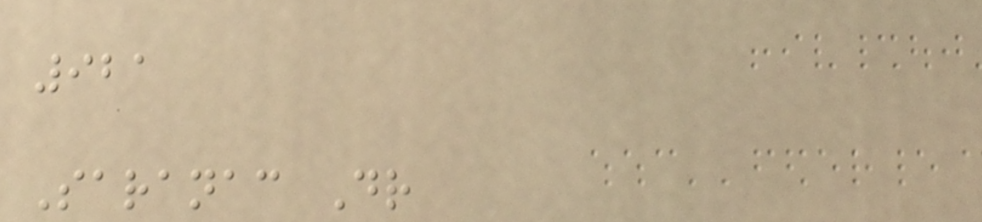921
Saranac Dr
